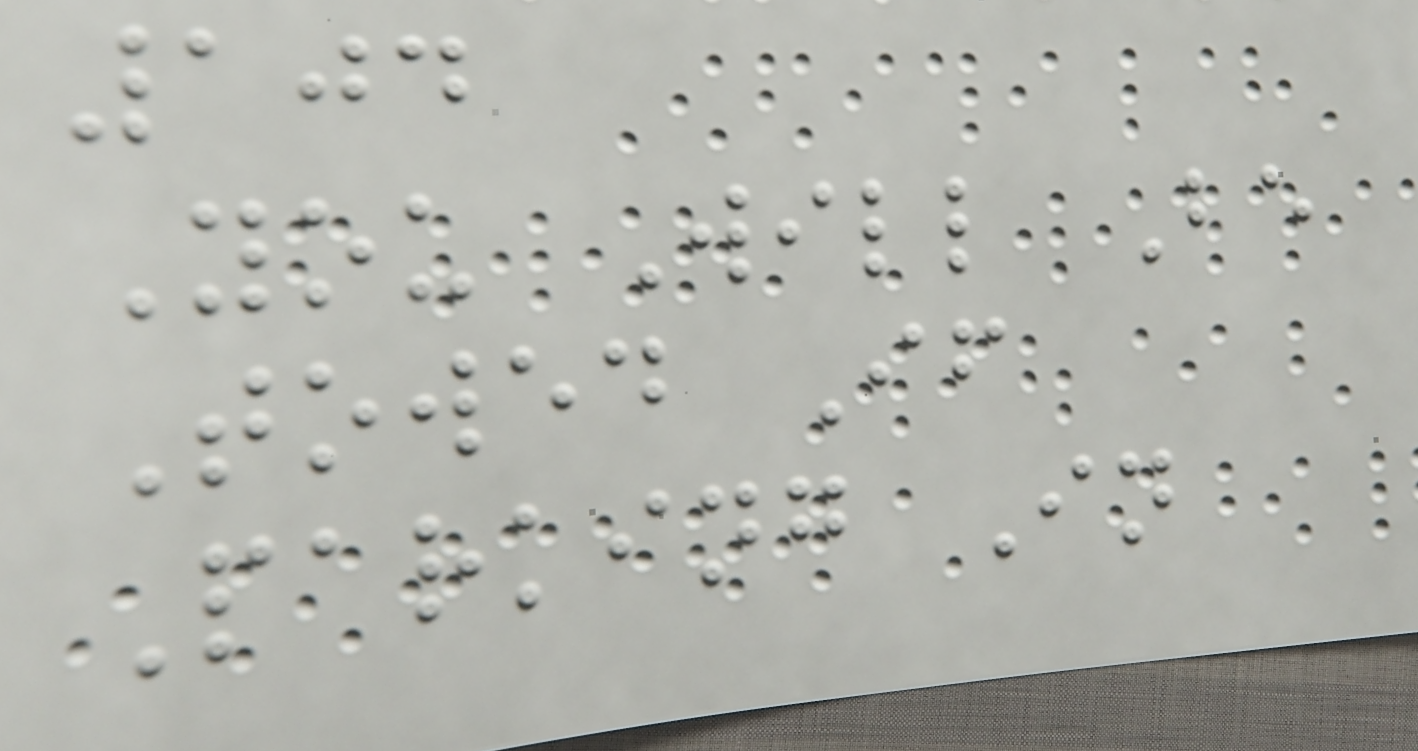104
You Will Be
Towed If
Parking In
